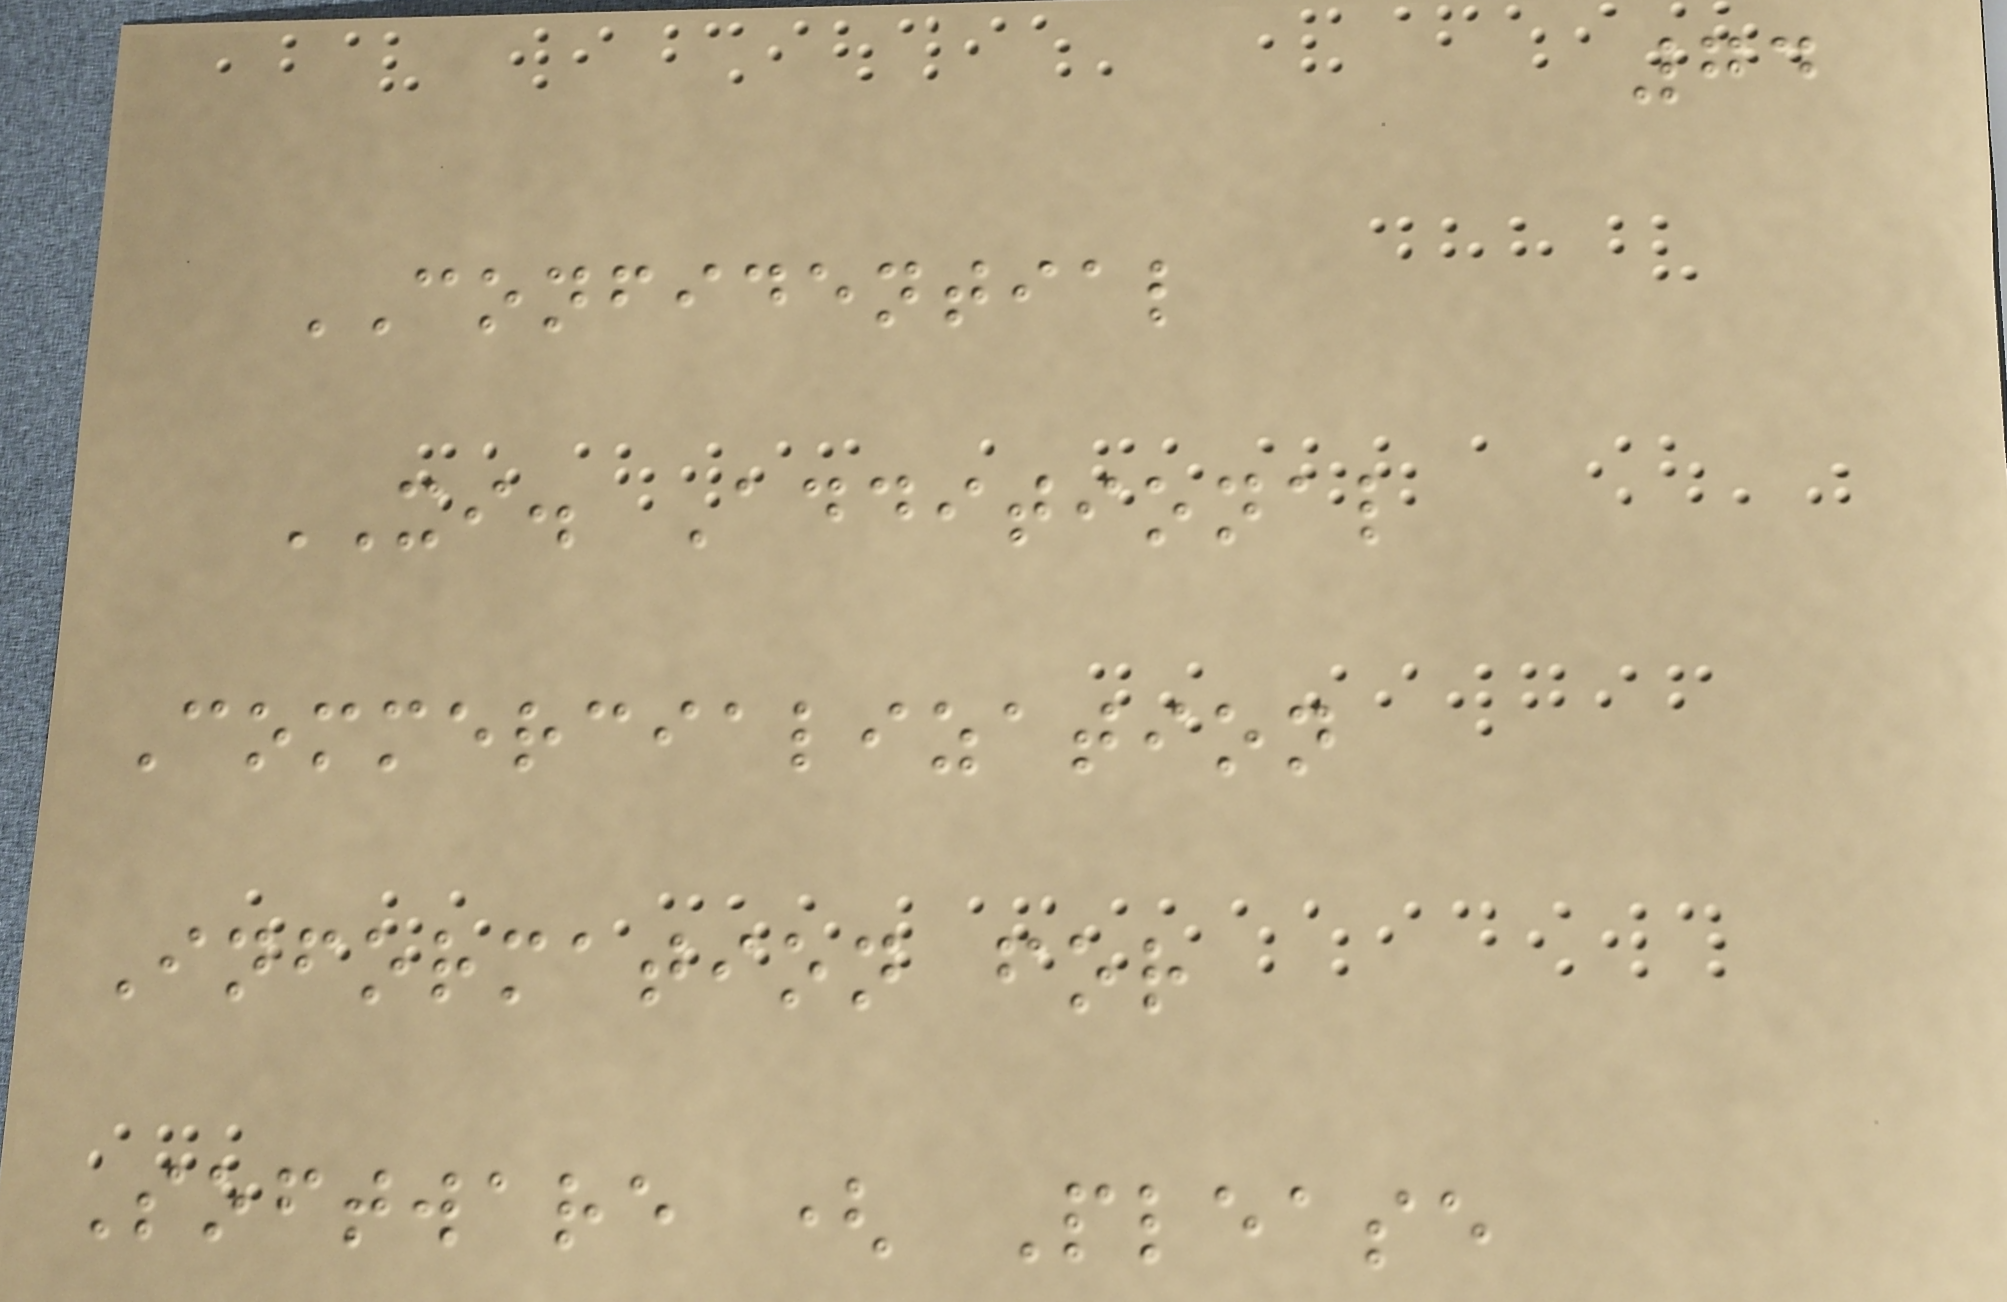74
CONFIDENTIAL
XI. Additional
Commercialization
Information for
Software ( Please
